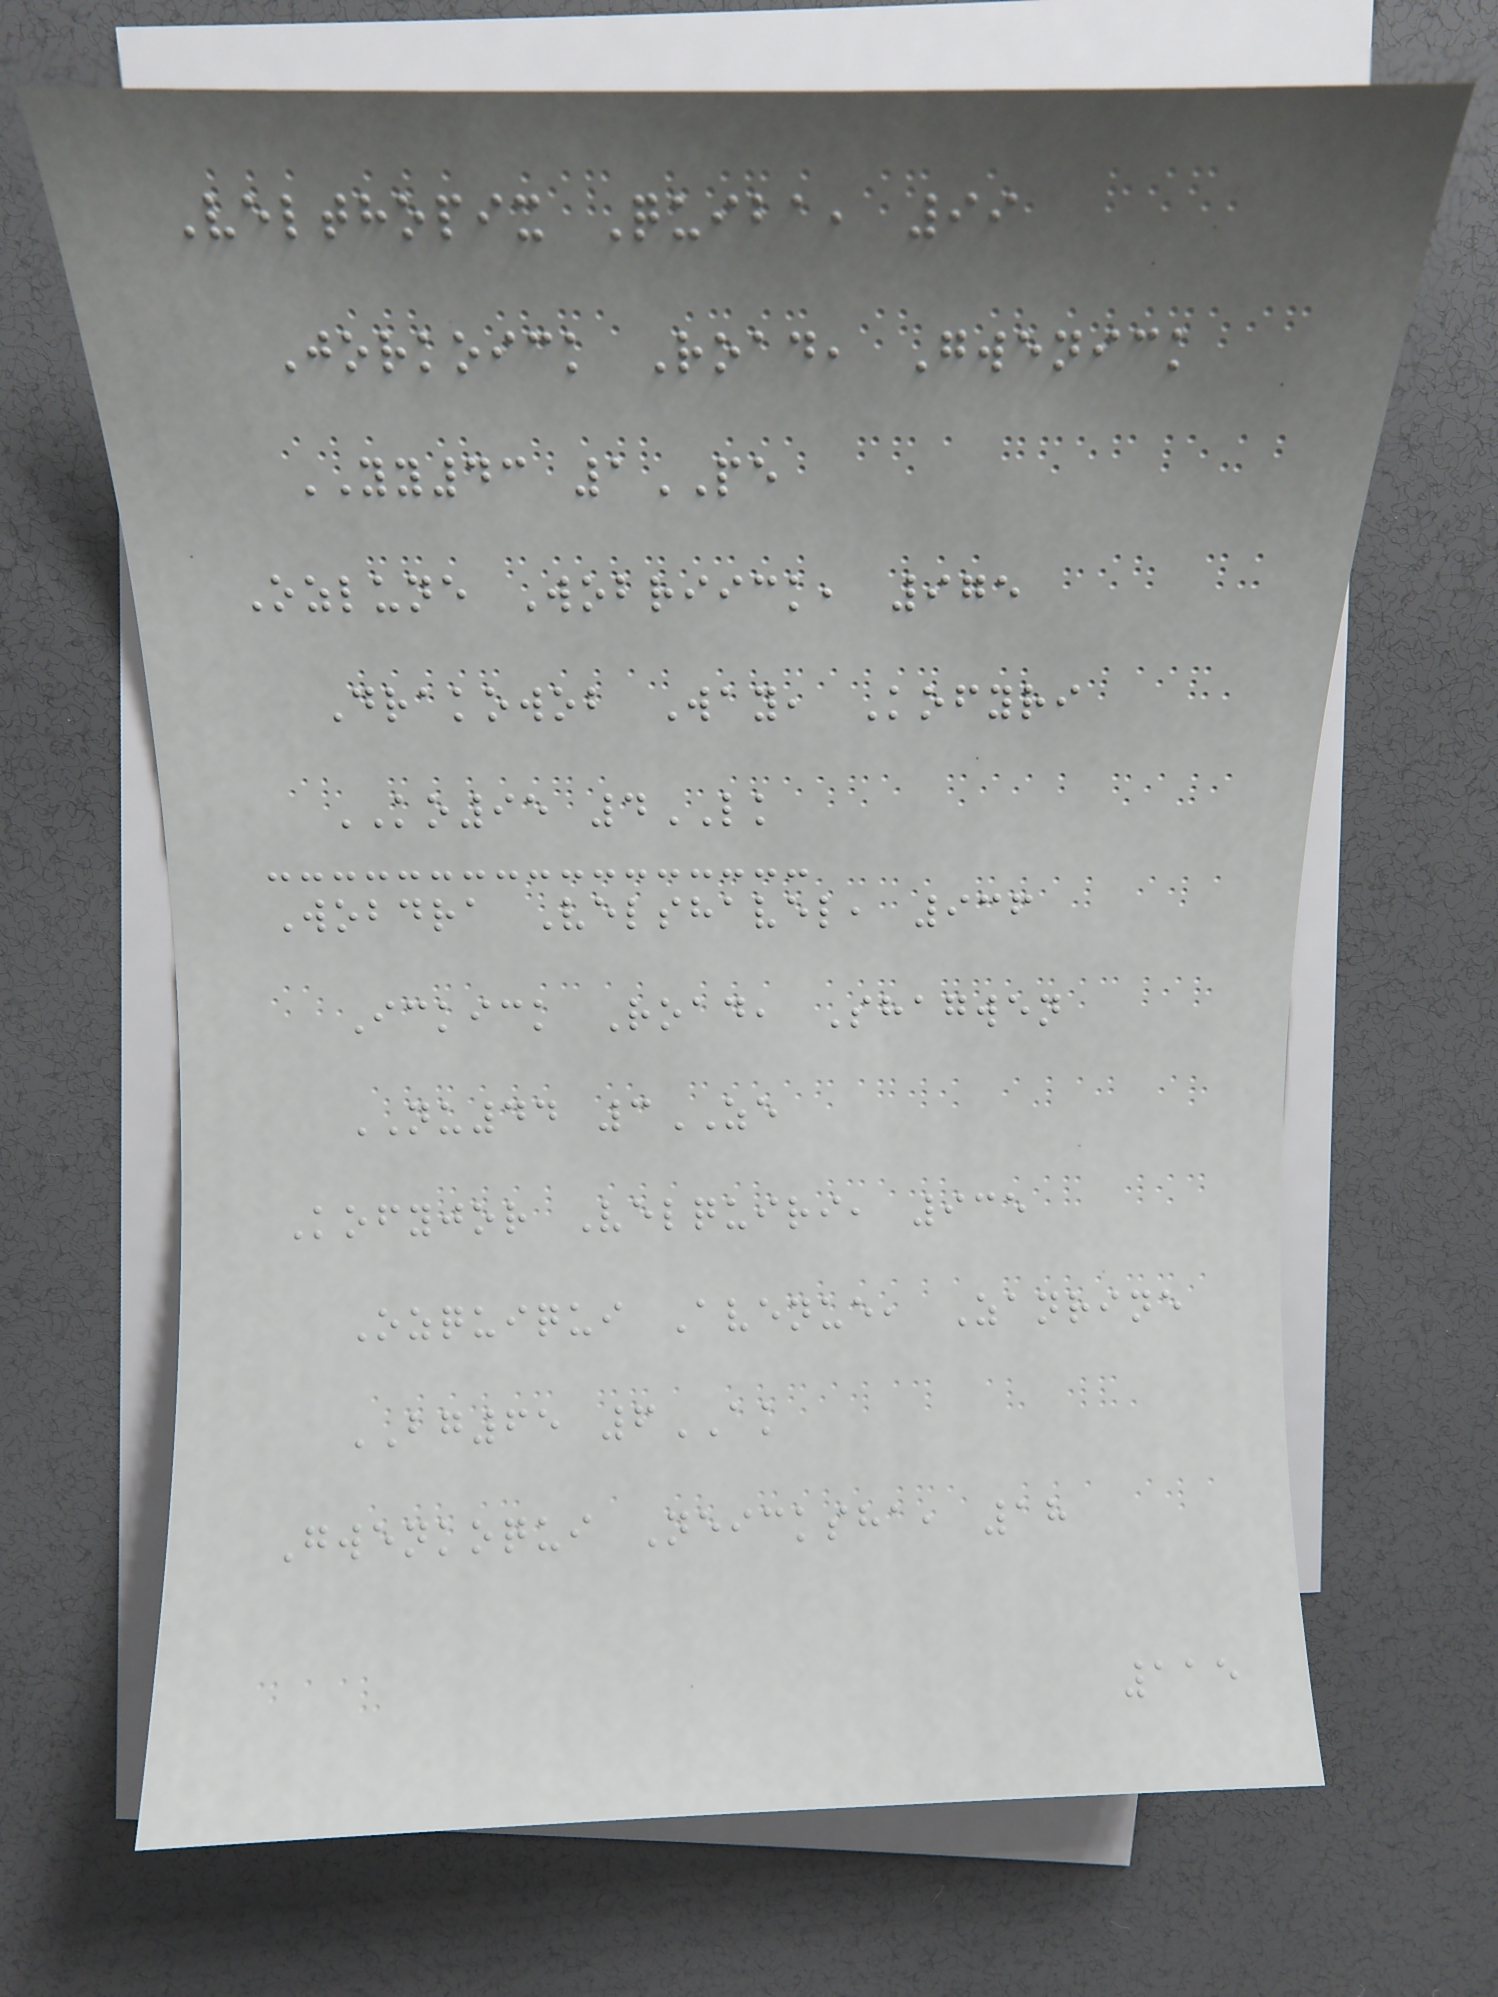Velthopix Quiba, 99
Jorkoick Road, Gwenick
YY43 1PE
Ozlune Wobriick, 975
Drakowob Way, Kofyri
KO95 4LK
Wobdra Velshavel, 936
Ickick Road, Shagwen
NU44 3ZE
Kofyjor Velquiri, 935
Ozquiqui Avenue, Zanrine
BG65 6AK
Gwenkoqui Neicksha, 18
115
